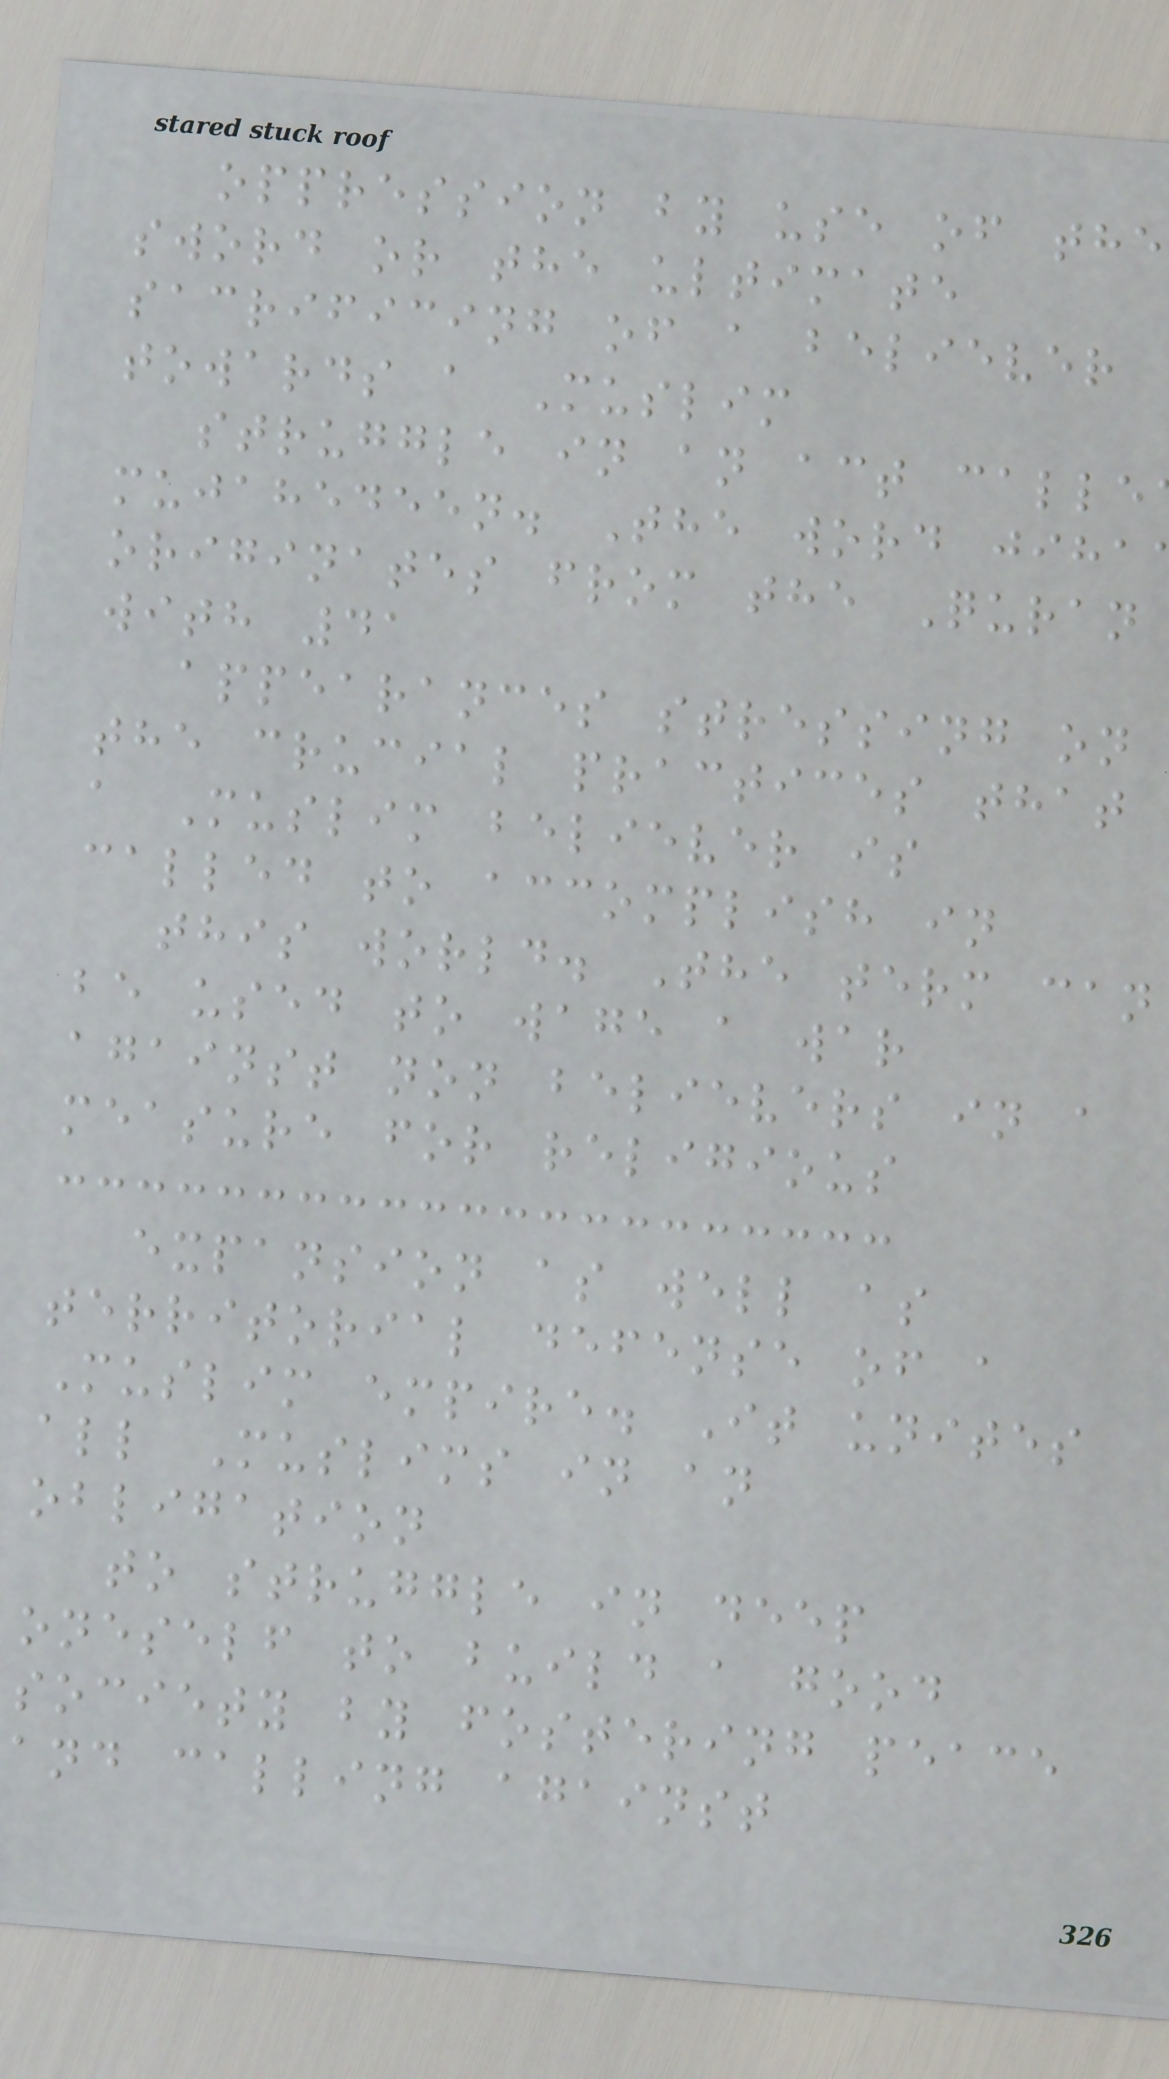oppression by use of the
sword or the ultimate
sacrificing of a believer
towards a Muslim
struggle in an act calle
mujahedeen. The word jiha
originates from the Quran
with 41
appearances stressing on
the crucial practices that
a Muslim believer is
called to accomplish in
this world. The term can
be used to wage a war
against non believers in a
measure for religious
expansion as well as
territorial defense of a
Muslim empire. It unites
all Muslims in an
obligation
to struggle in deep
oneself to build a good
society by fostering peace
and calling against
